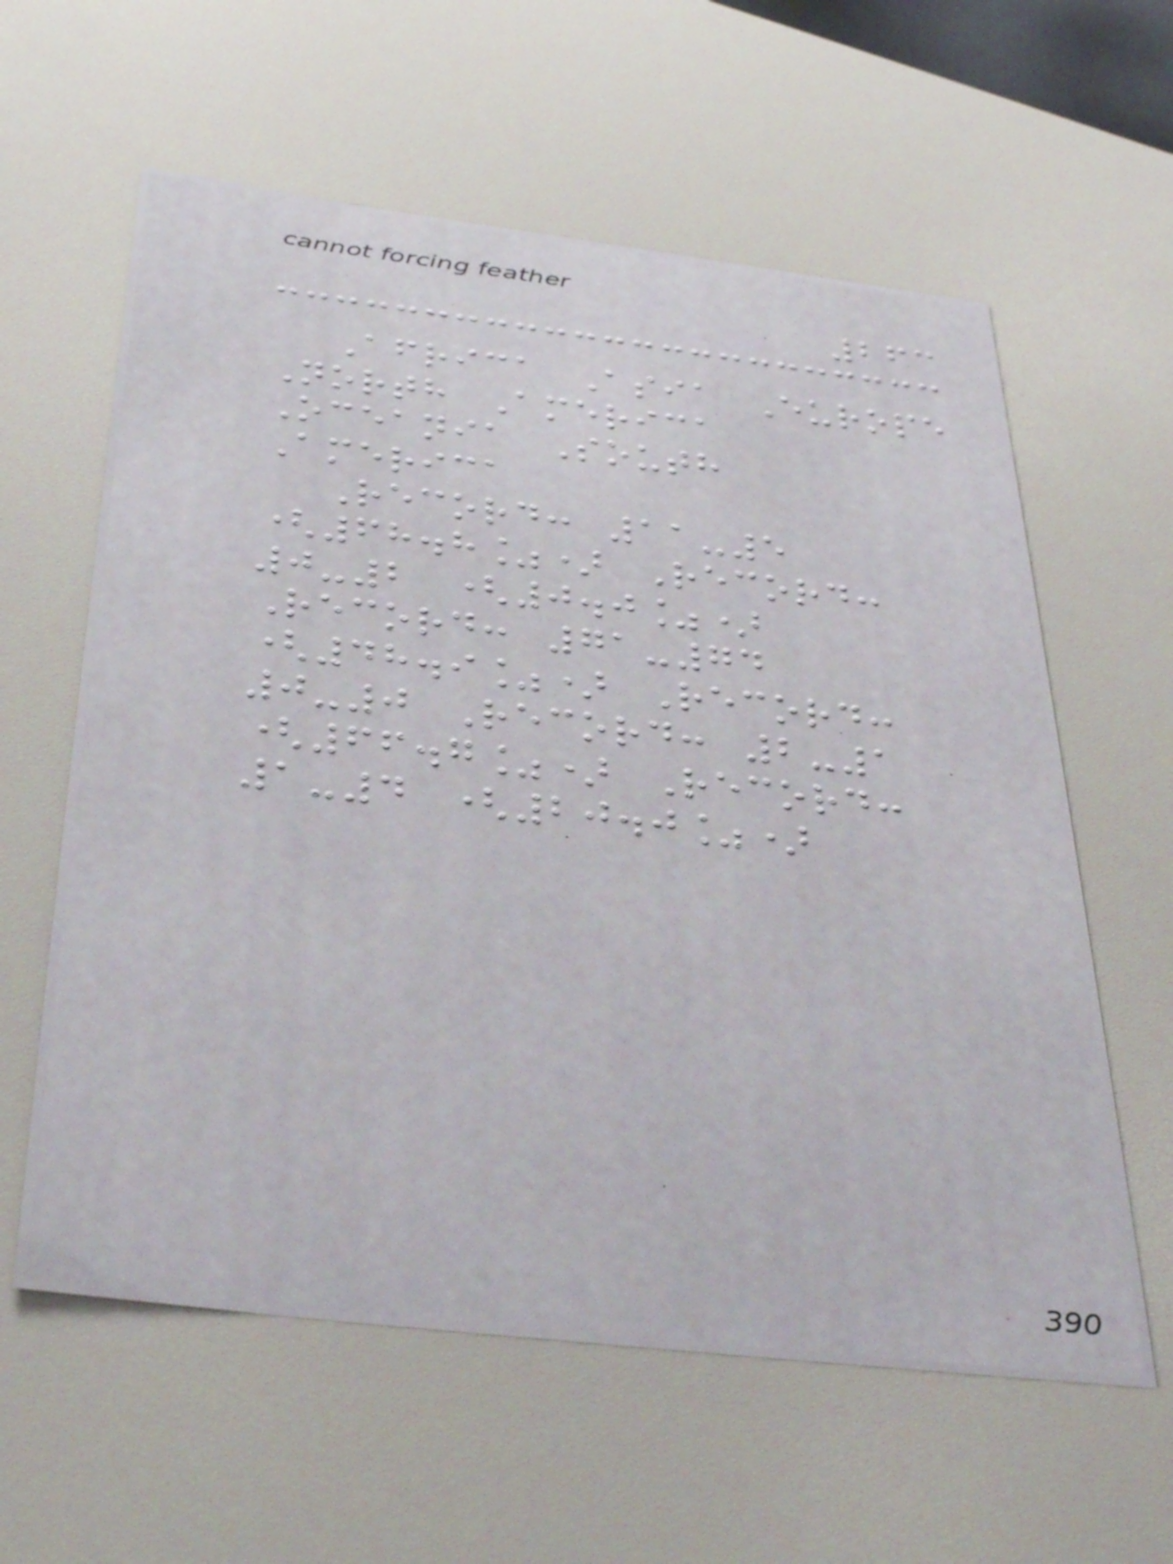263
Africa Asia Europe
North America
Oceania South
America
Record: 11-5
(68.8%) Record:
0-2 (0.0%)
Record: 71-74
(48.9%) Record:
0-0 Record: 2-1
(66.7%) Record:
1-4 (20.0%)
